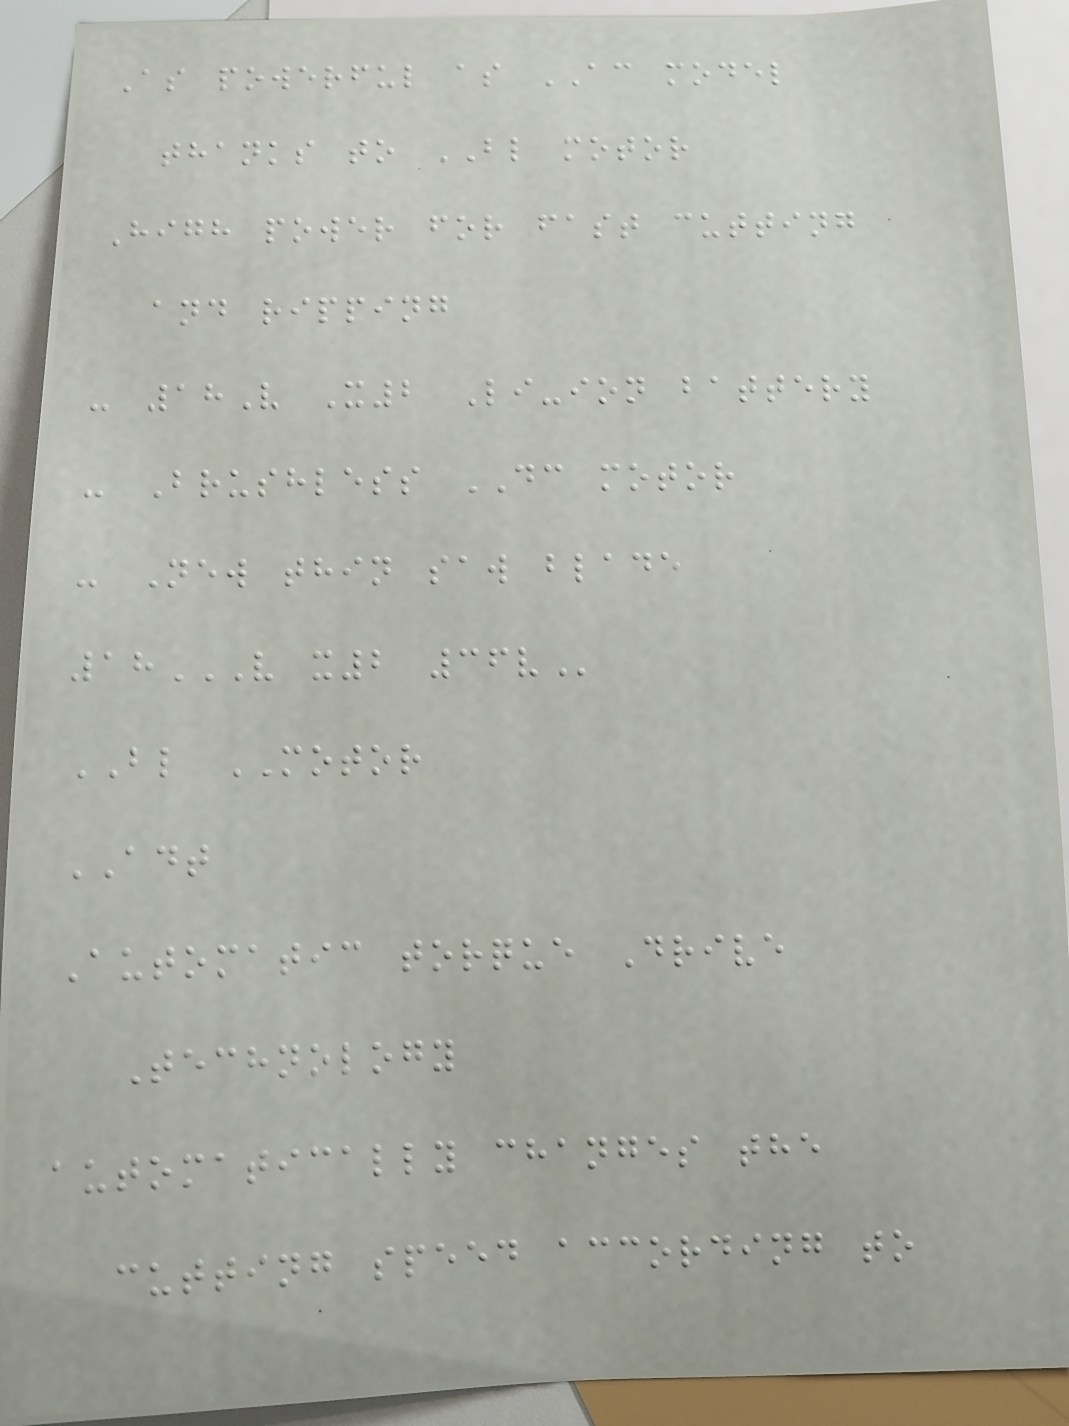As powerful as AC model
thanks to BL motor
High power for fast cutting
and ripping
- 18V X2 Li-ion battery
- Brushless DC motor
- New thin saw blade
18V X2 36V
BL MOTOR
ADT
Automatic torque Drive
Technology
automatically changes the
cutting speed according to
